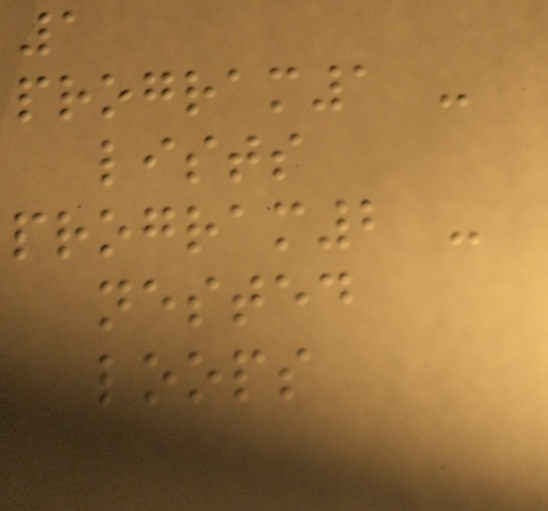1
program1 -
lists
program2 -
nested
loops
